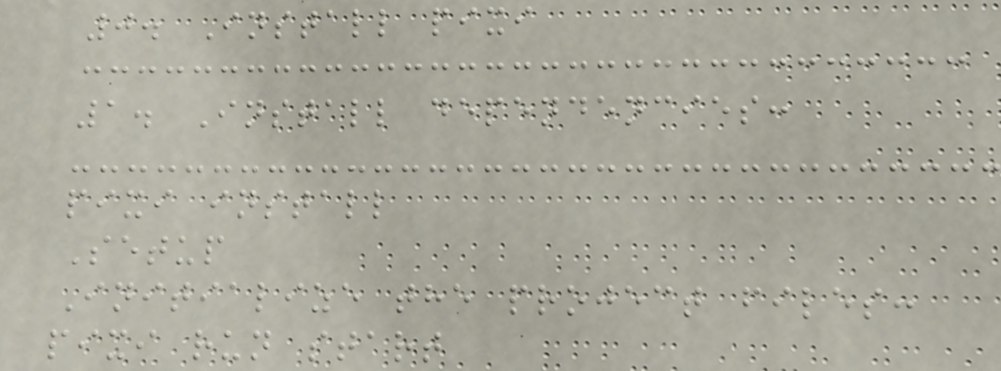0. Install pixi
1. Install dependencies:
pixi install
Setup
Initialize the project files:
pixi run start
